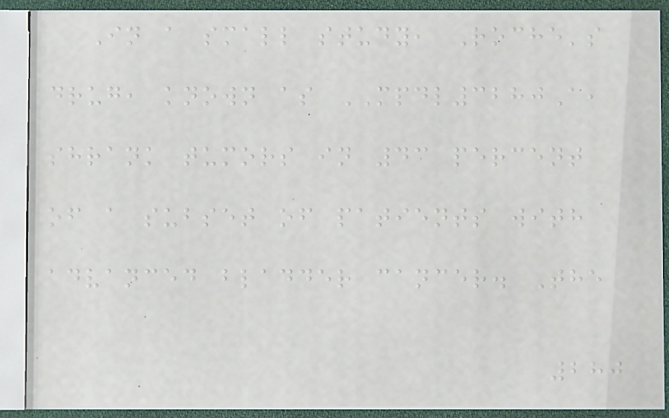In a small study, Roche's
drug, known as MPDL3280A,
shrank tumors in 43 percent
of a subset of patients with
advanced bladder cancer. The
280
